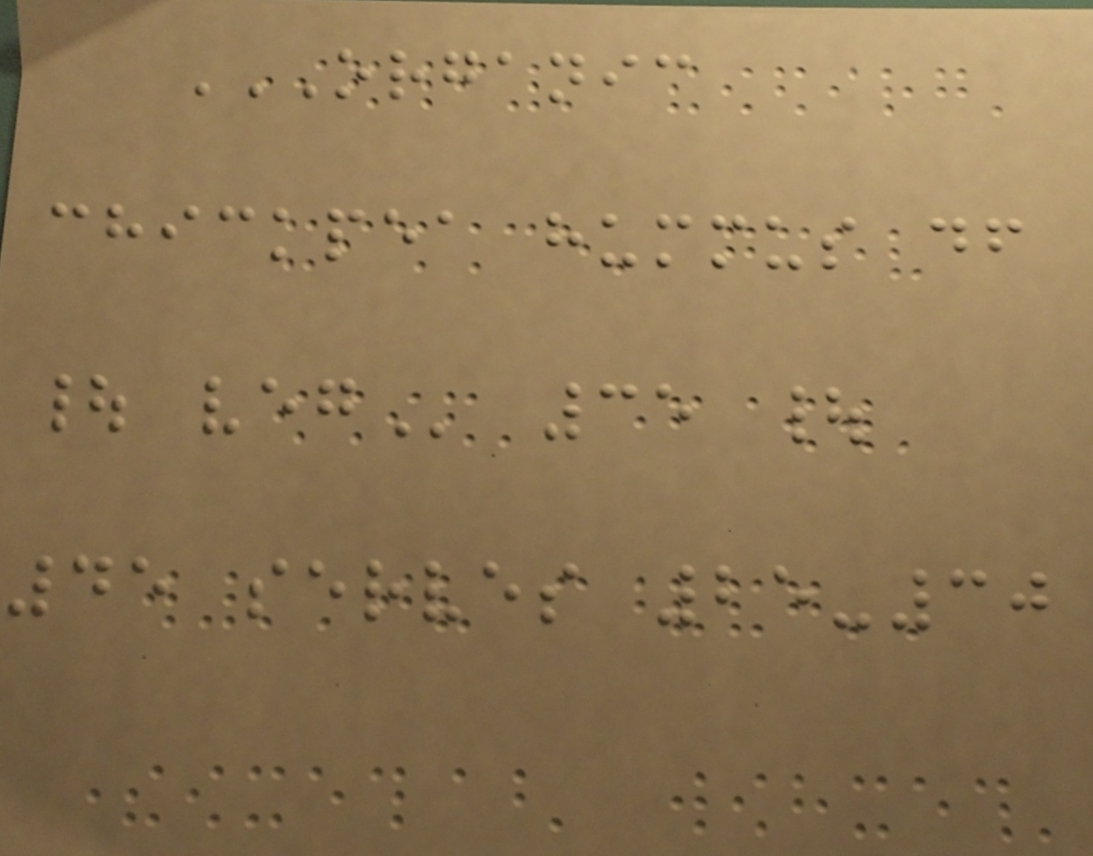ORGANIC
CHICKPEA HUMMUS DF
| VEG 35 |
45 serves 25-30
